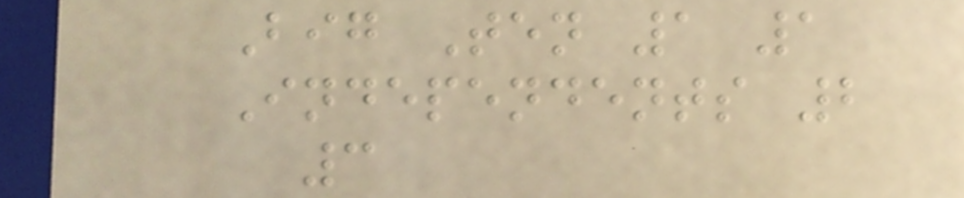Big Ten 1 1
Independents 2
3
